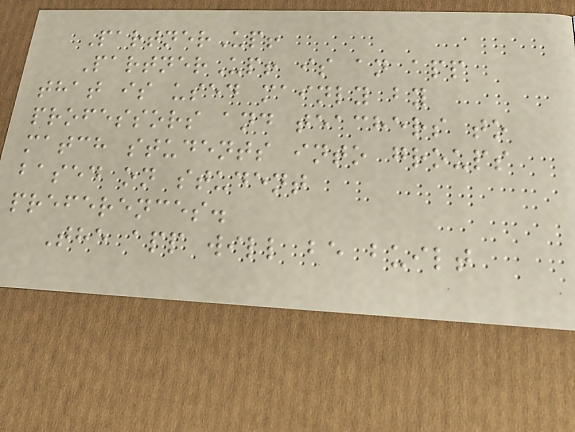PartnerUp!
PartnerUp! is an app
that is used mainly by
professors and teachers to
match students into groups
based on student
preferences.
The app will be built
